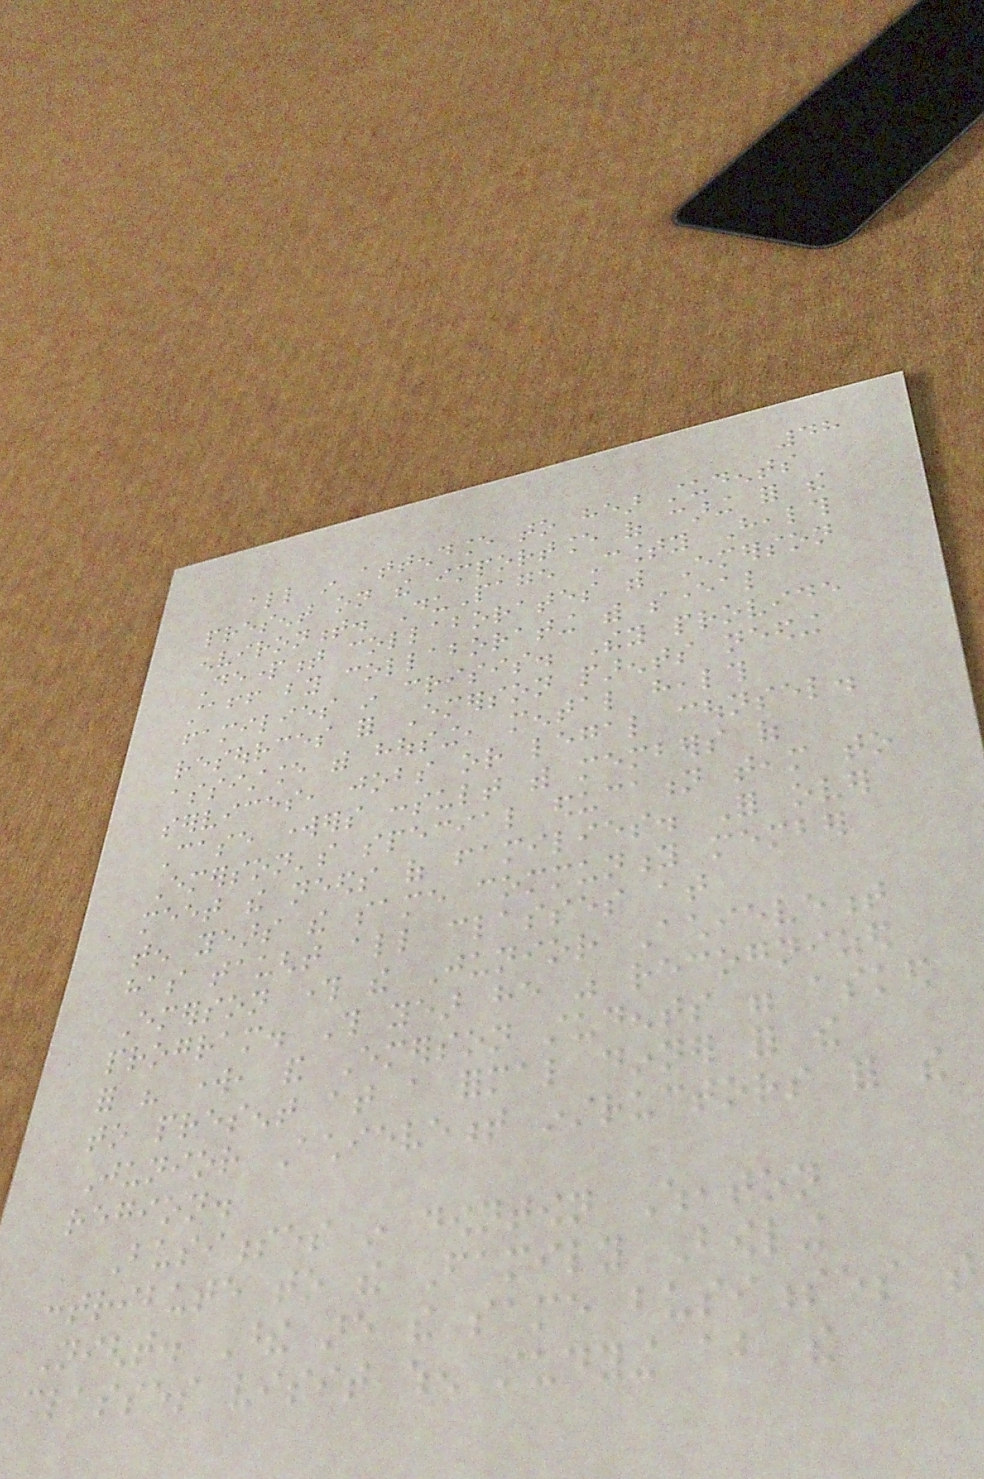48
all in attendance to hear students
present on the importance of caring for the
environment. DuPage County Health
Department collaborates with Emerson
staff by collaborating with several
families in crisis. They provide
resources for Emerson parents needing
assistance with housing, mental health
services, jobs or legal counsel.
Case workers consult with members of
Emerson's special education team to
meet the needs of families. For over
ten years the same community member
has taught all classes at
Emerson through the Junior Achievement
program. This year he was recognized
for his work, and Emerson students were asked
to present at a formal dinner for the
Junior Achievement instructors for the
region.
Businesses in downtown Wheaton
contribute to the Family Bowling
Night. These are the same businesses that
classes visit when studying about the
